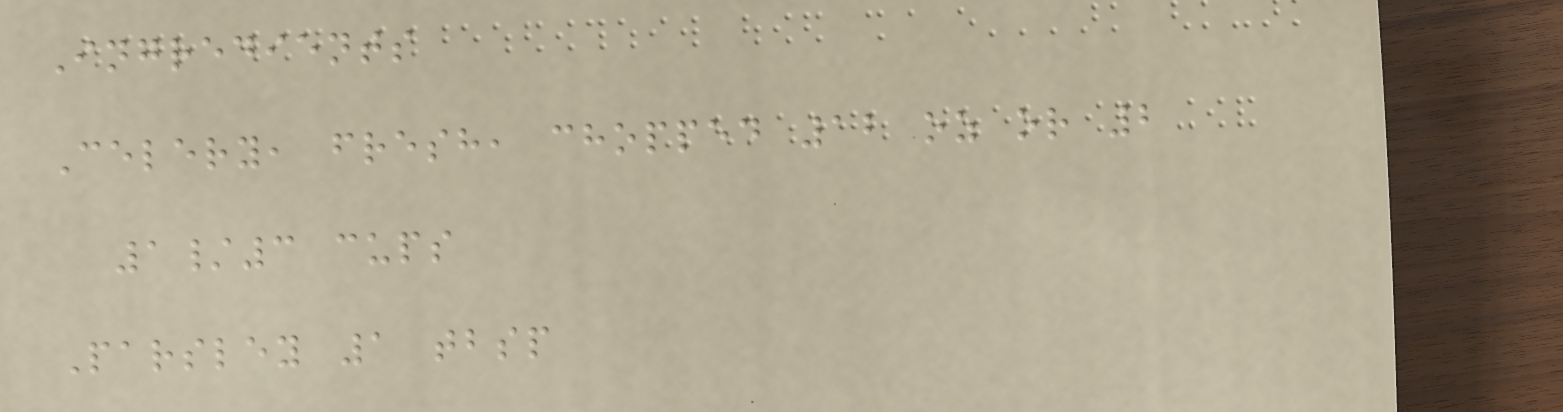Ingredients
Celery, fresh, chopped 12 oz or 2
1/3 cups
Parsley 1 tbsp
